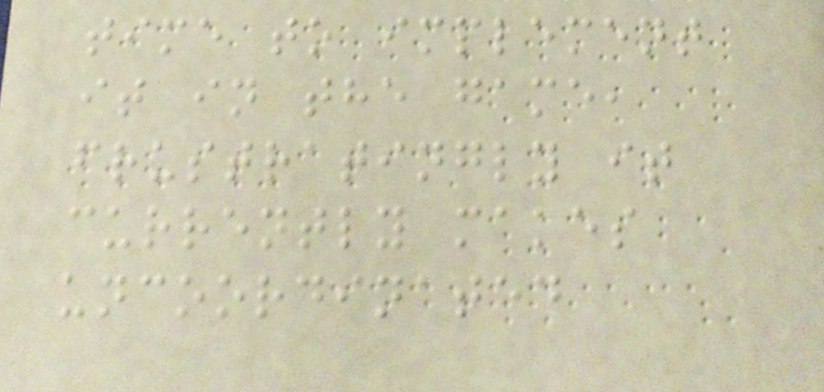time to implement
it in the game,
frustratingly it
currently makes
uncoordinated
